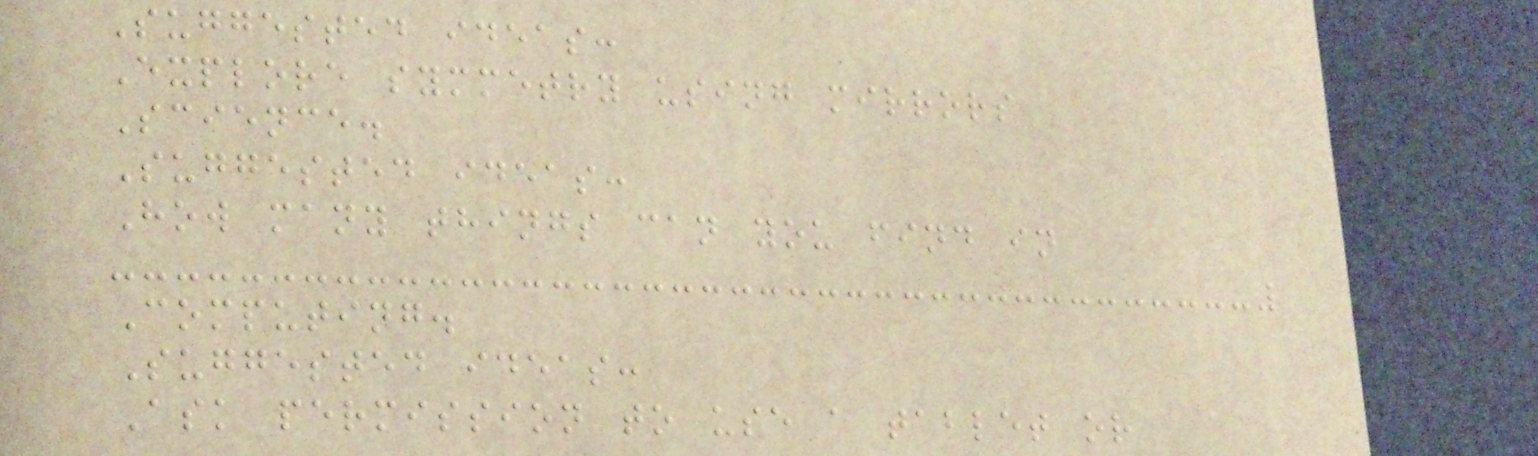Suggested ideas:
Explore symmetry using mirrors
Science.
Suggested ideas:
How many things can you find in
Computing.
Suggested ideas:
Ask permission to use a tablet or
